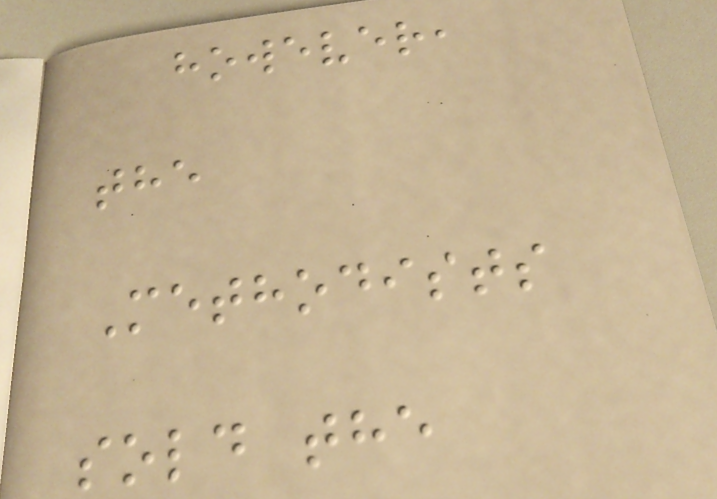however,
the
Methodists
sold the
